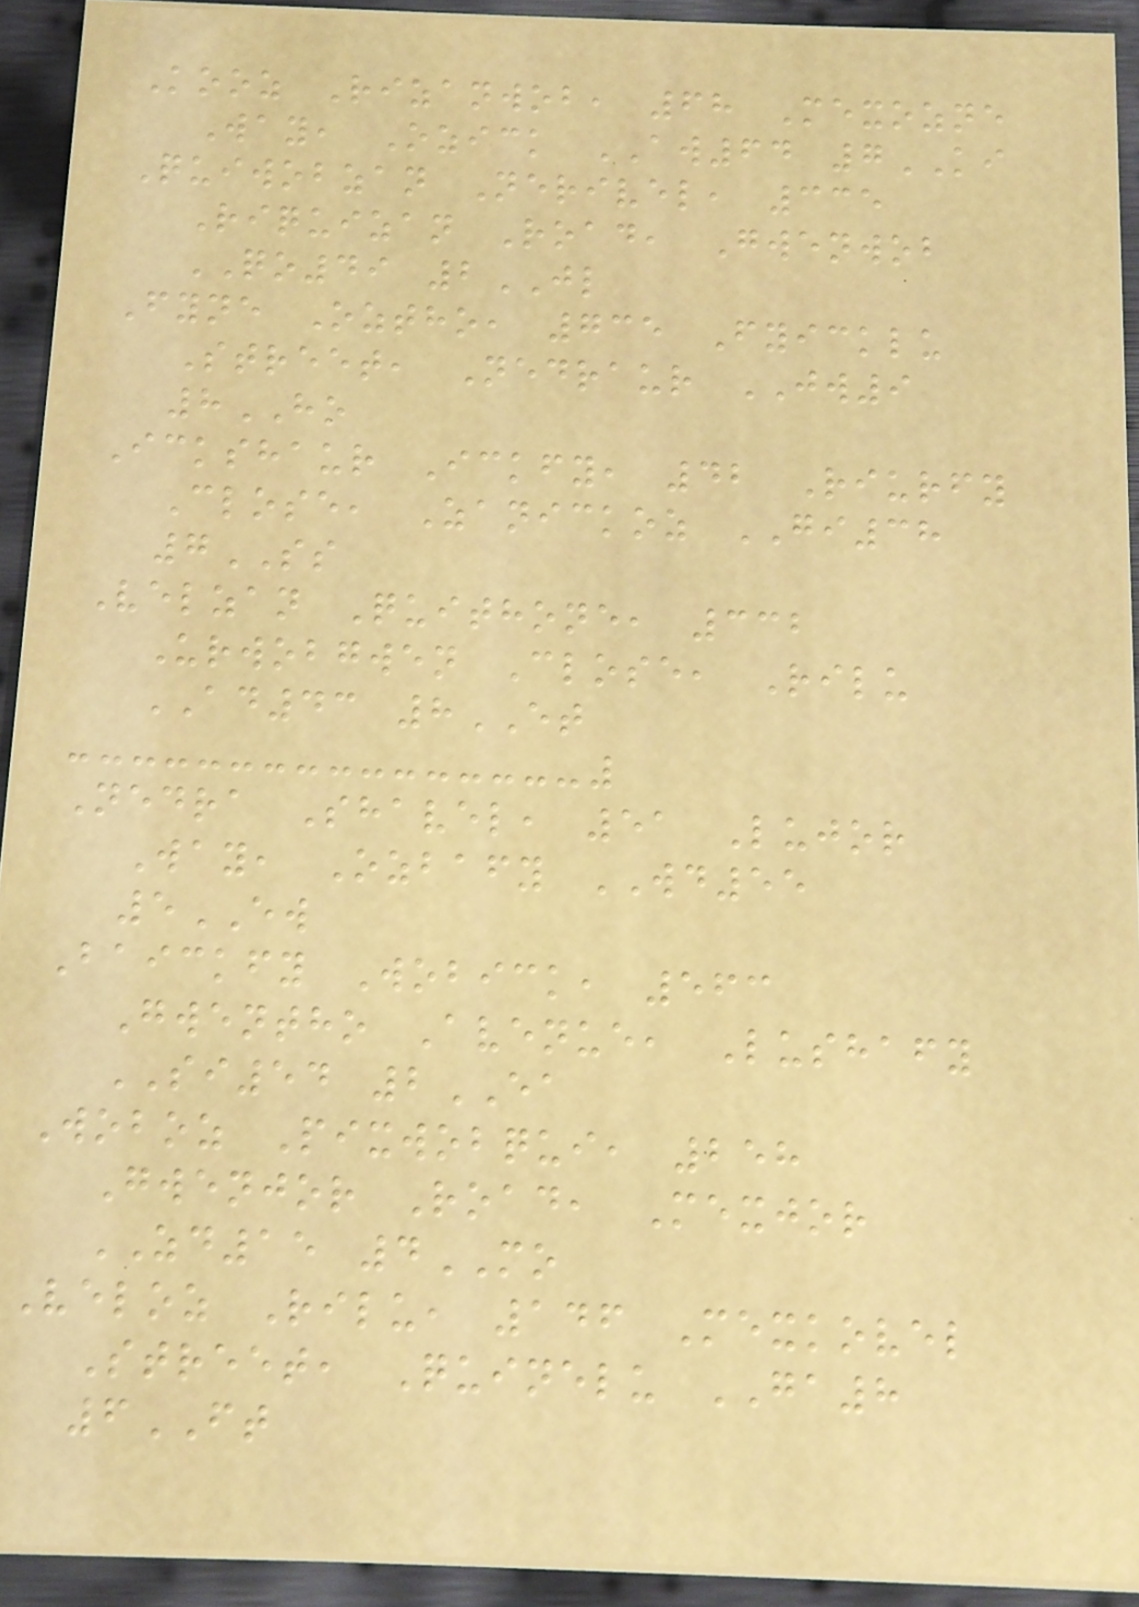Kooz Rizanwob, 68 Mexozne
Way, Ozick AW64 7KI
Quiwobzan Nerivel, 335
Riquizan Road, Gwenwob
QO49 2JL
Fyne Oztho, 735 Fyicklu
Street, Nedraur JW9
8HO
Ickshaur Ickfy, 42 Riurfy
Close, Zanickoz GI38
7SS
Velzan Quithone, 332
Urwobgwen Close, Rilu
AD43 8ET
Nedra Shavel, 51 Lujor
Way, Ozbafy WD55
5EW
Baickfy Wobick, 563
Gwentho Avenue, Lushafy
SI54 2EA
Woboz Pixwobqui, 258
Gwenjor Road, Mexjor
ZD15 4MO
Veloz Rilu, 146 Mexkovel
Street, Quinelu GA8
6FT
